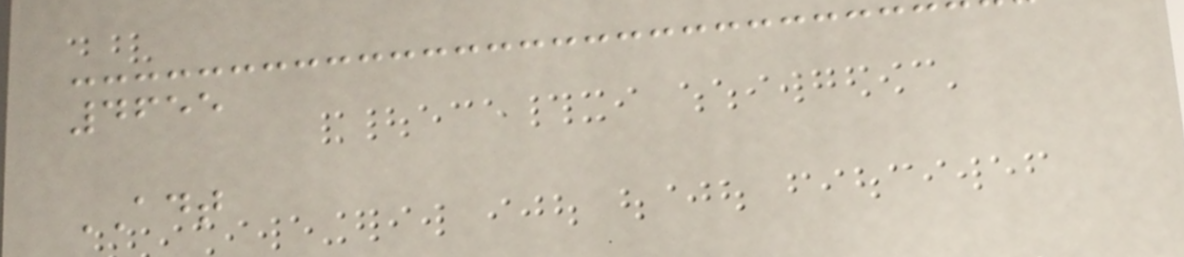4655
ADT
